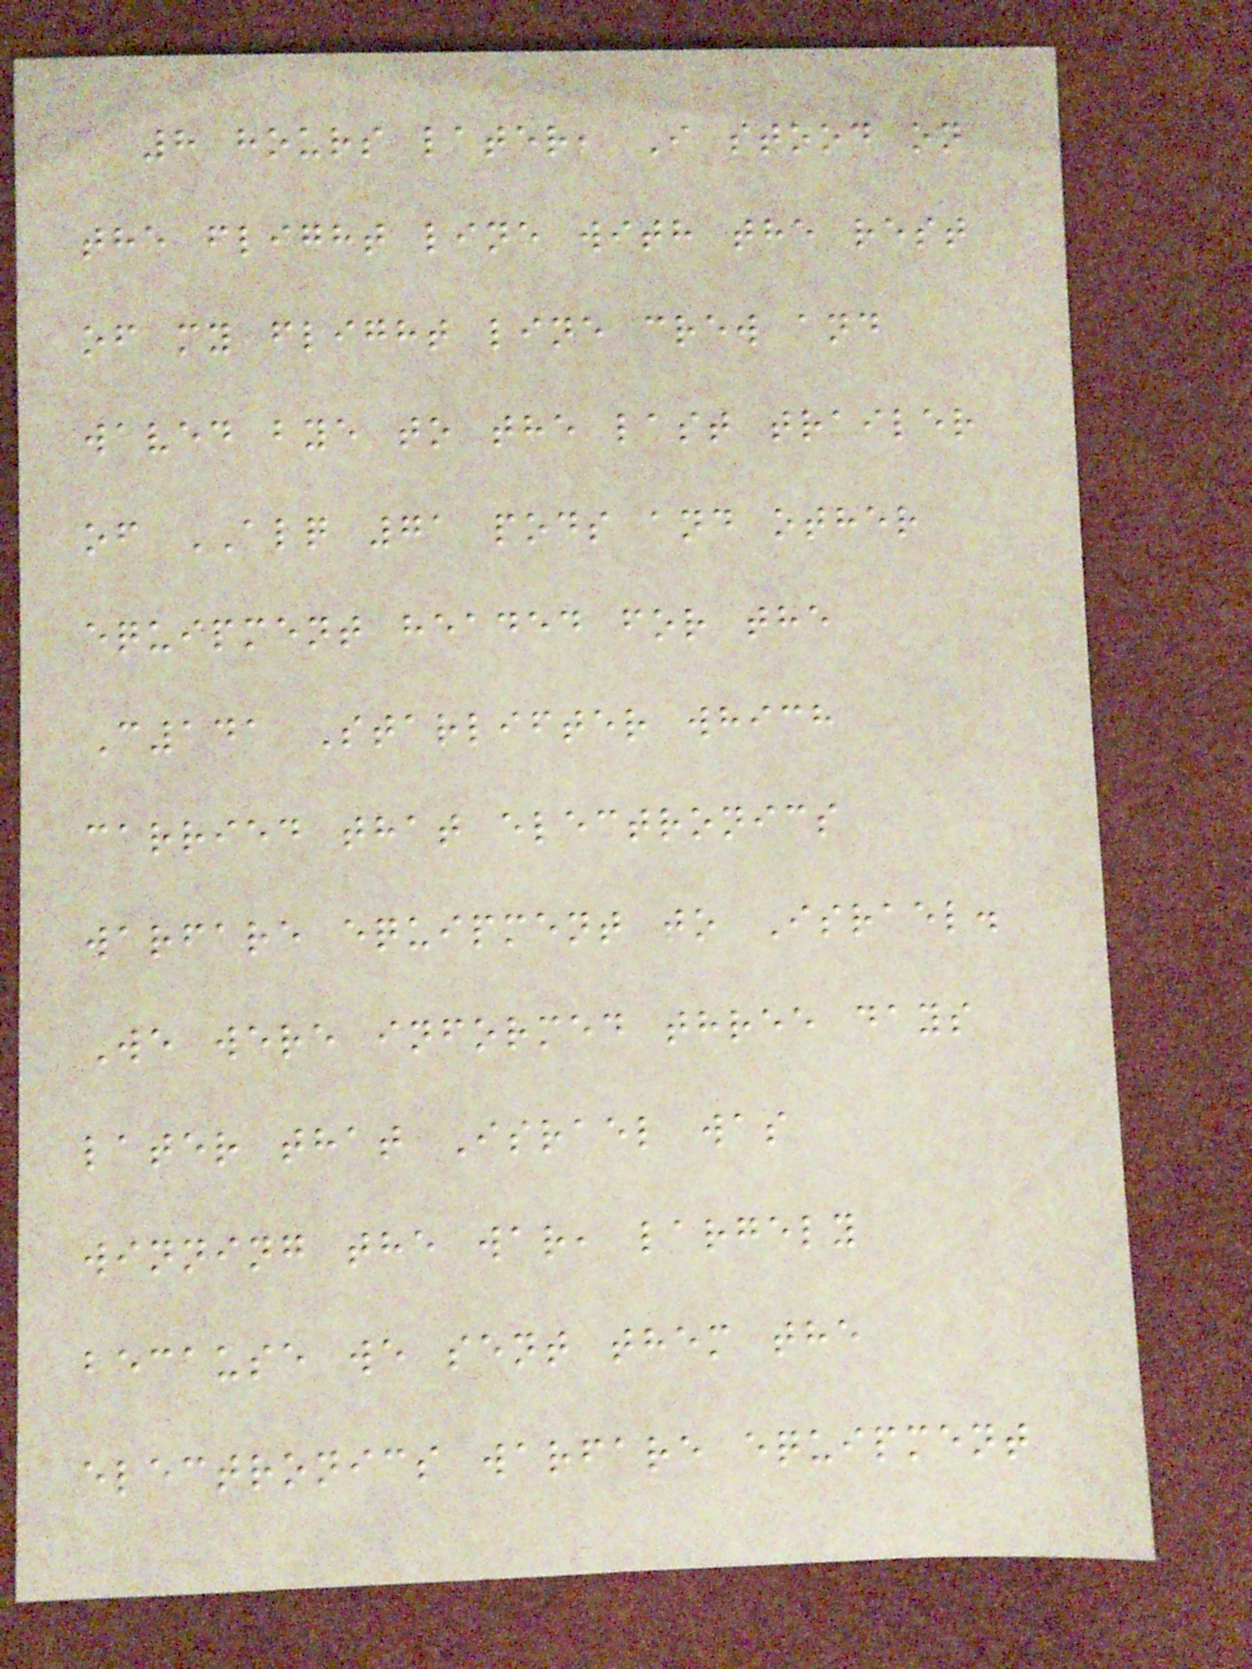8 hours later, I stood on
the flight line with the rest
of my flight line crew and
waved bye to the last trailer
of ALQ 71 pods and other
equipment headed for the
C141 Starlifter which
carried that electronics
warfare equipment to Israel.
We were informed three days
later that Israel was
winning the war, largely
because we sent them the
electronics warfare equipment
